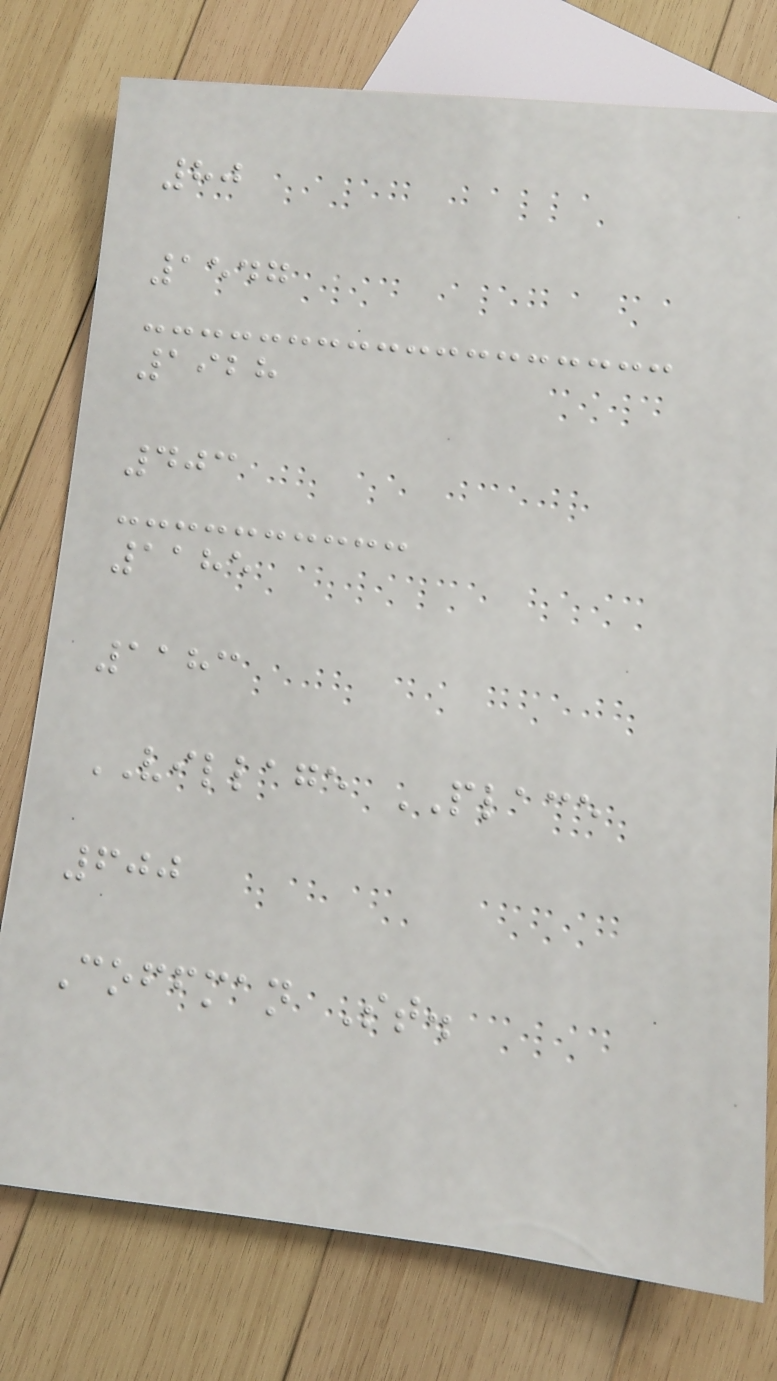80
1547
1928
403
1185
1183
VILLAGE PLACE
600
Coffman St.
